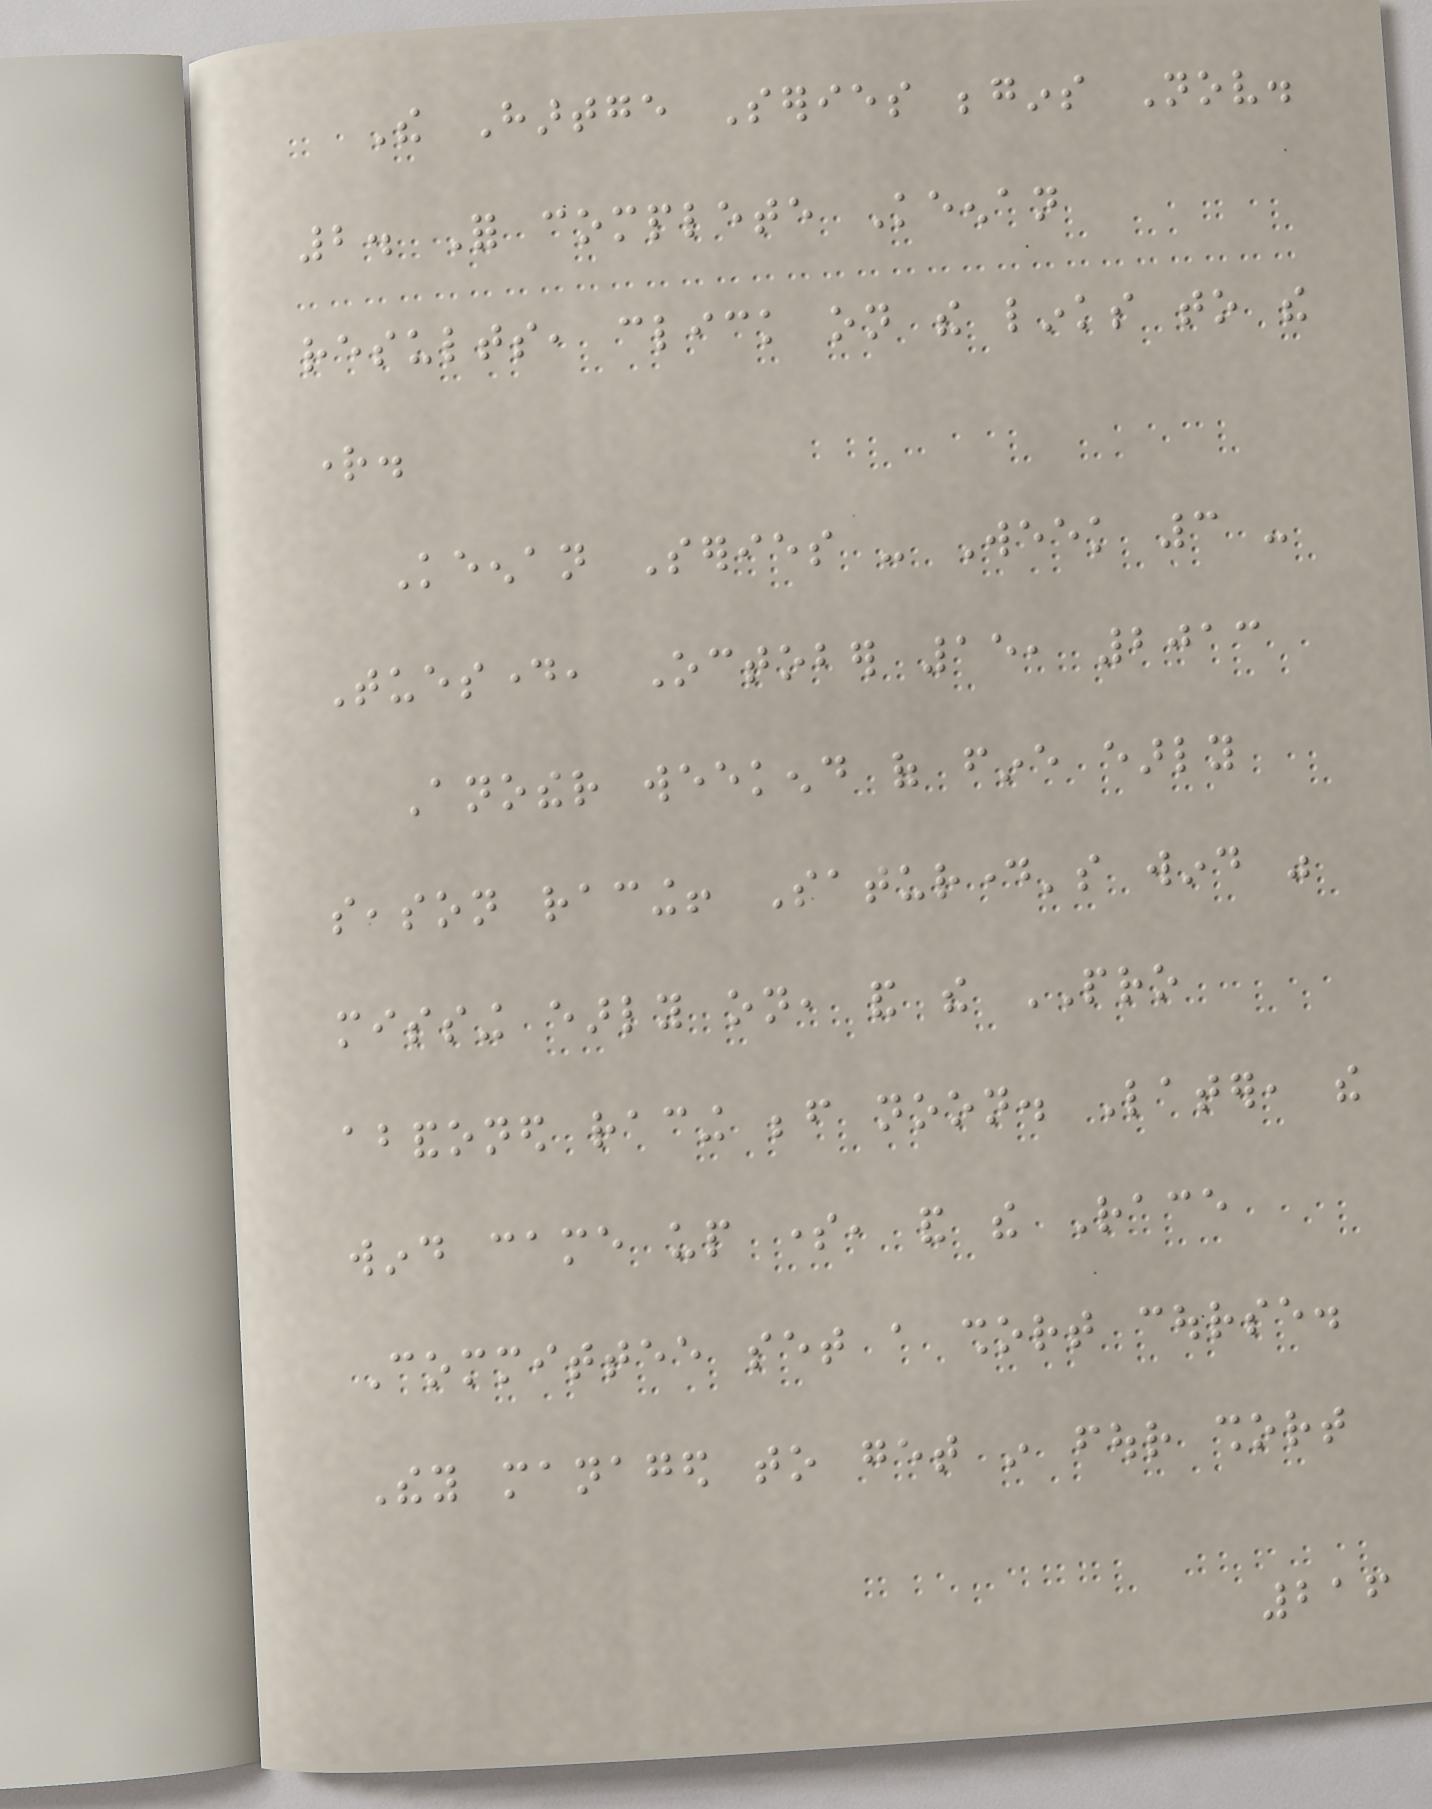The Hartge Series begins Nov.
2. For complete Keenan
results, click on the links to the
right.
Keenan Series - Week 3 -
Tuesday, October 15, 2013
Another weekend of fine early
season racing! Saturday's wind was
missing early on, and the PRO
abandoned racing before noon. Later, the
wind came up some, and the Race
Committee set a short course.
They managed to get in four short
216
